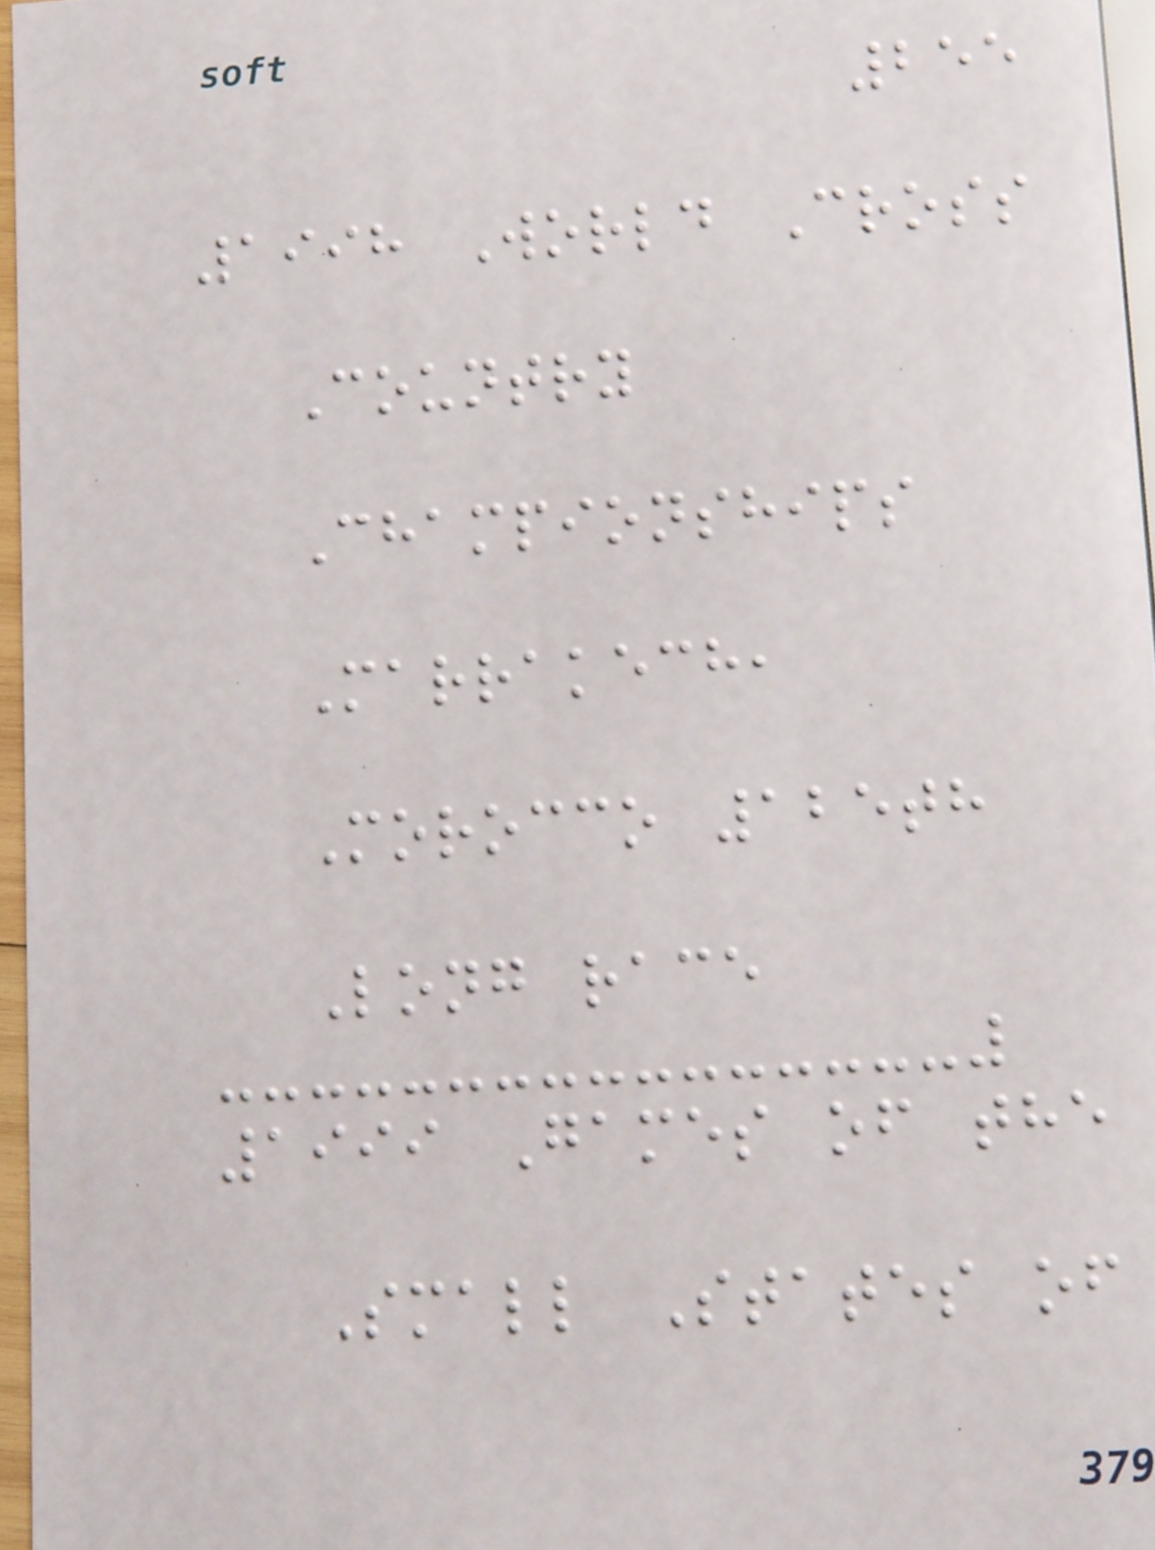255
1998 World Cross
Country
Championships
Marrakech,
Morocco 125th
Long race
1999 Games of the
Small States of
